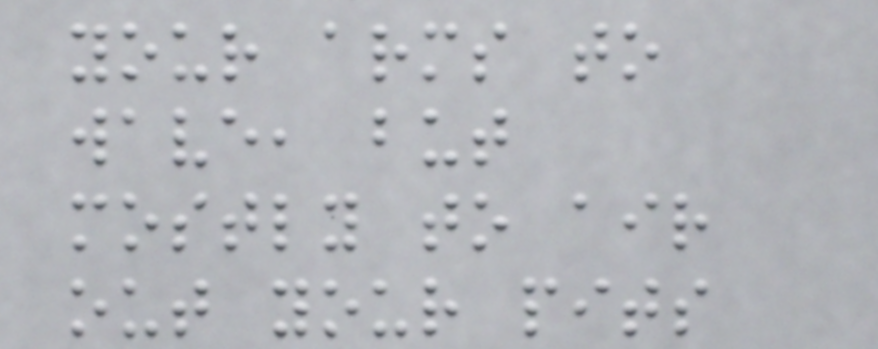your arms to
wave, but
mostly to air
out your pits
